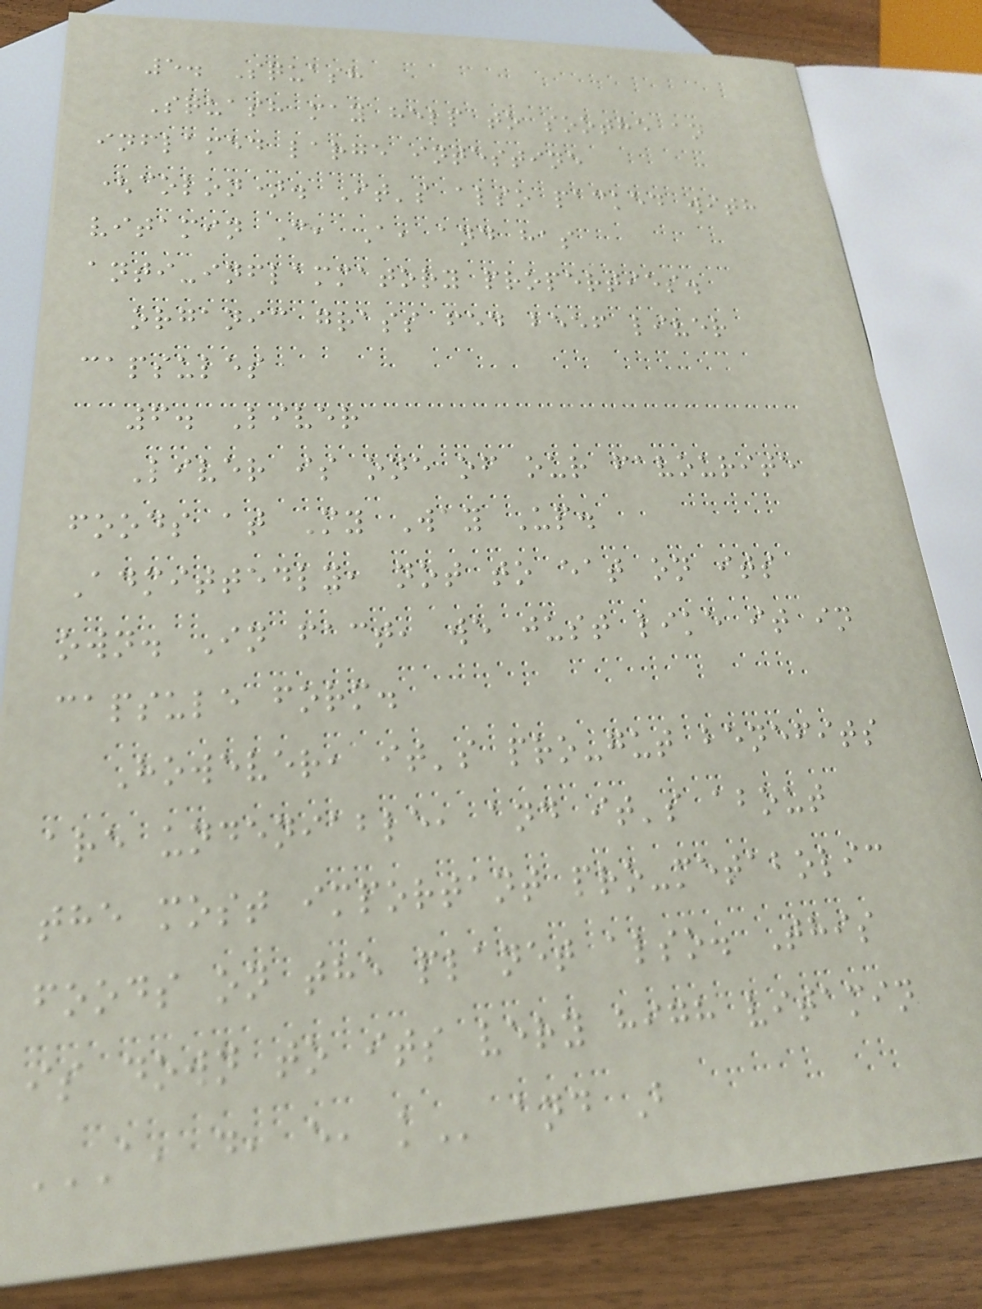5. Squash
Squash may help to soothe an
inflamed large intestine
(colon). It's also packed with
vitamin C, A, and has
anti-inflammatory properties.
organic grass fed beef liver
capsules
6. Liver
Liver is one of our favourite
foods at My Way Up.
Admittedly, not to eat on its
own. In fact, we just like it in
capsule form.
However, it's pro-gut benefits
are undeniable, and it's about
the most important pro-metabolic
foods on the planet also. This
is down to its very high vitamin
A, D, E, K and B
